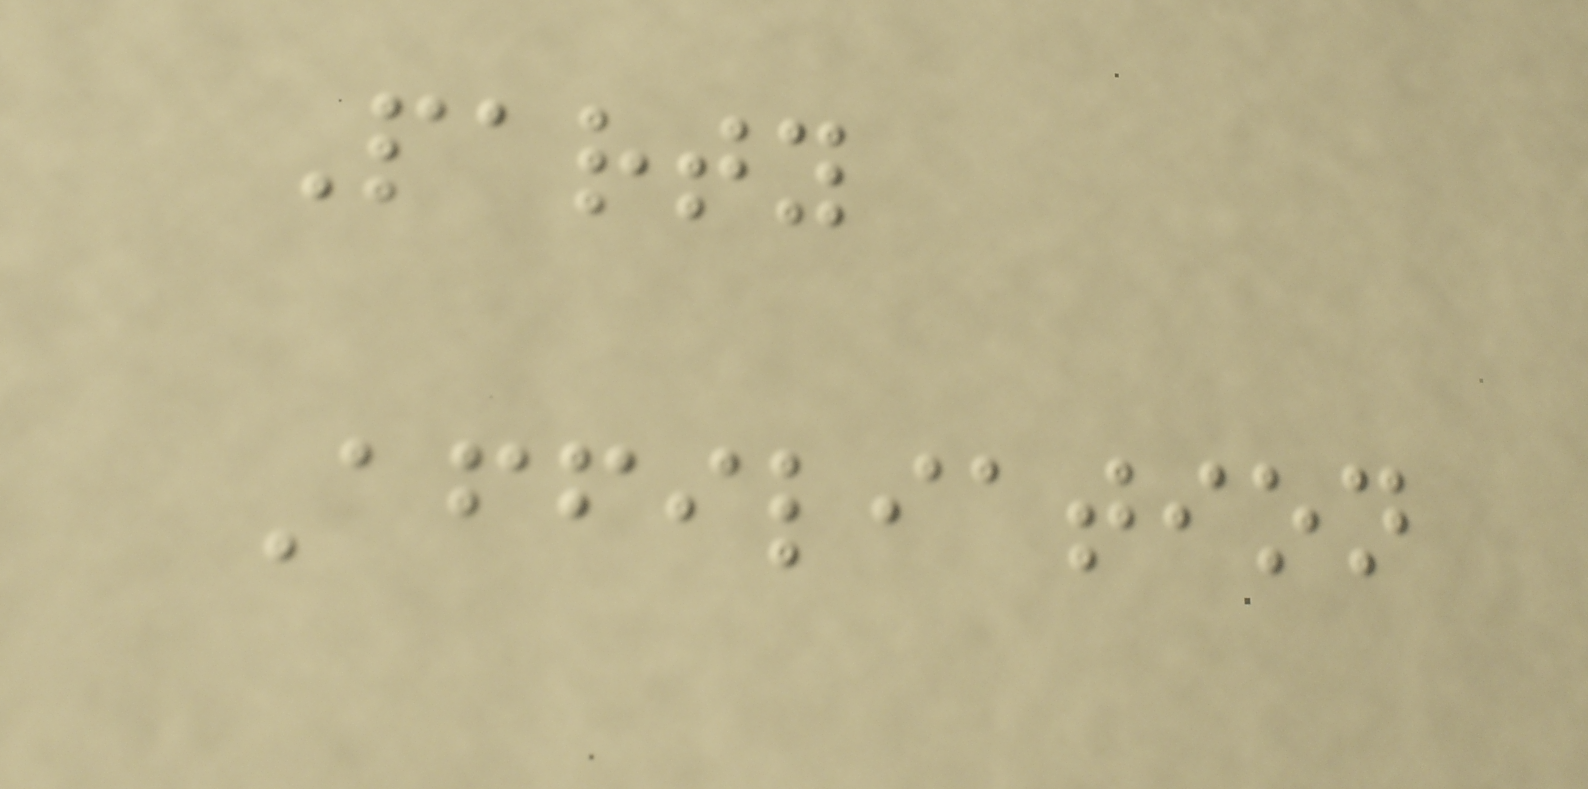Party
Affiliation
